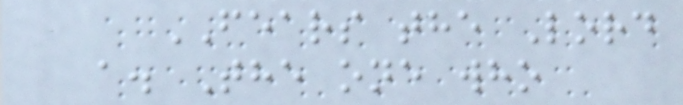FEARS the Lord
a. The one who
